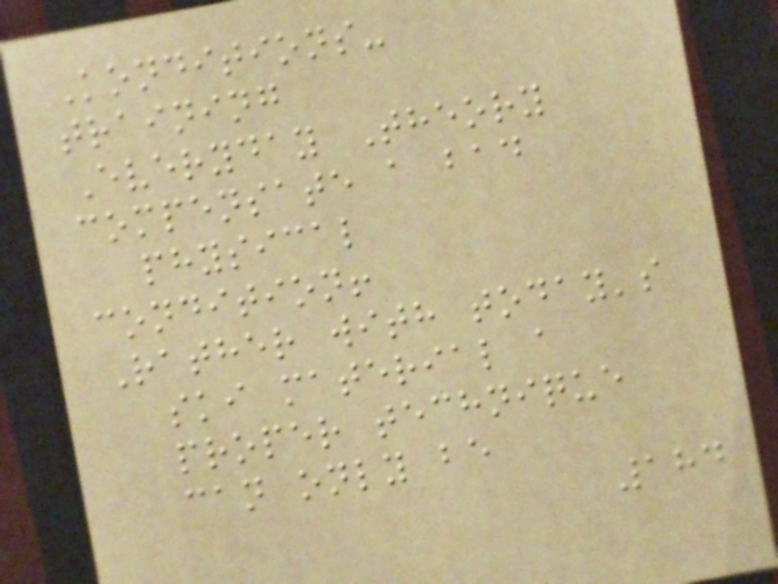Konditions-
training
Everyday Theory
compensate a bad
physical
condition!
Rather with today's
ski material a
proper technique
can only be
184
